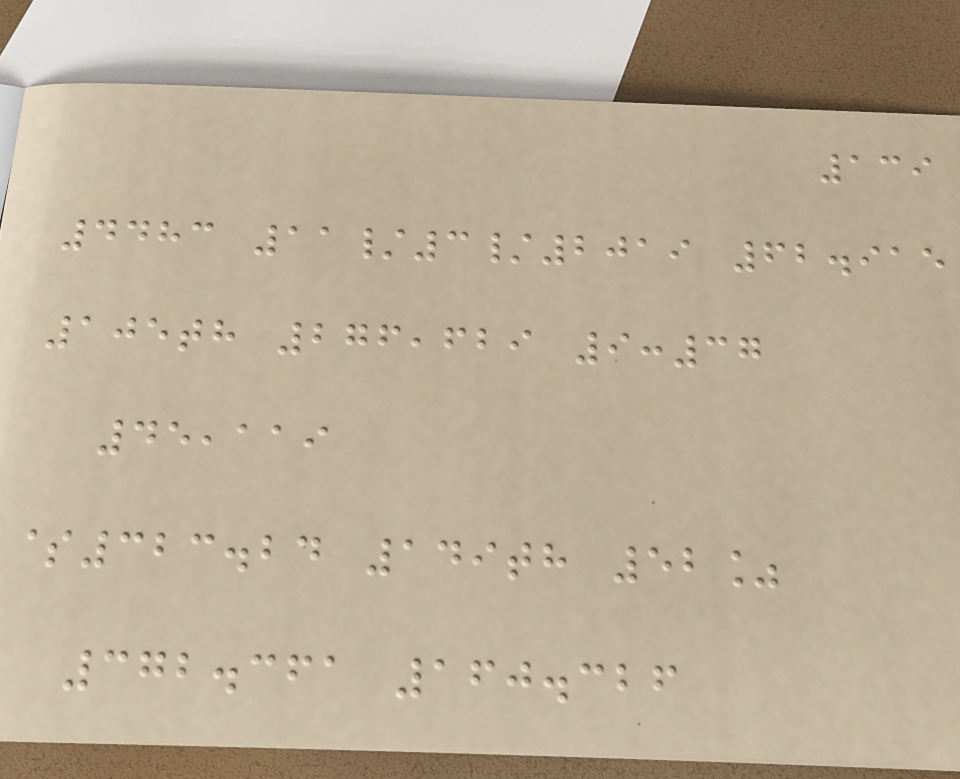139
4483 11/3/2019 62.915
105th 276,629 9:37
45,119
$323.24 149th 52%
372.361 160.326
